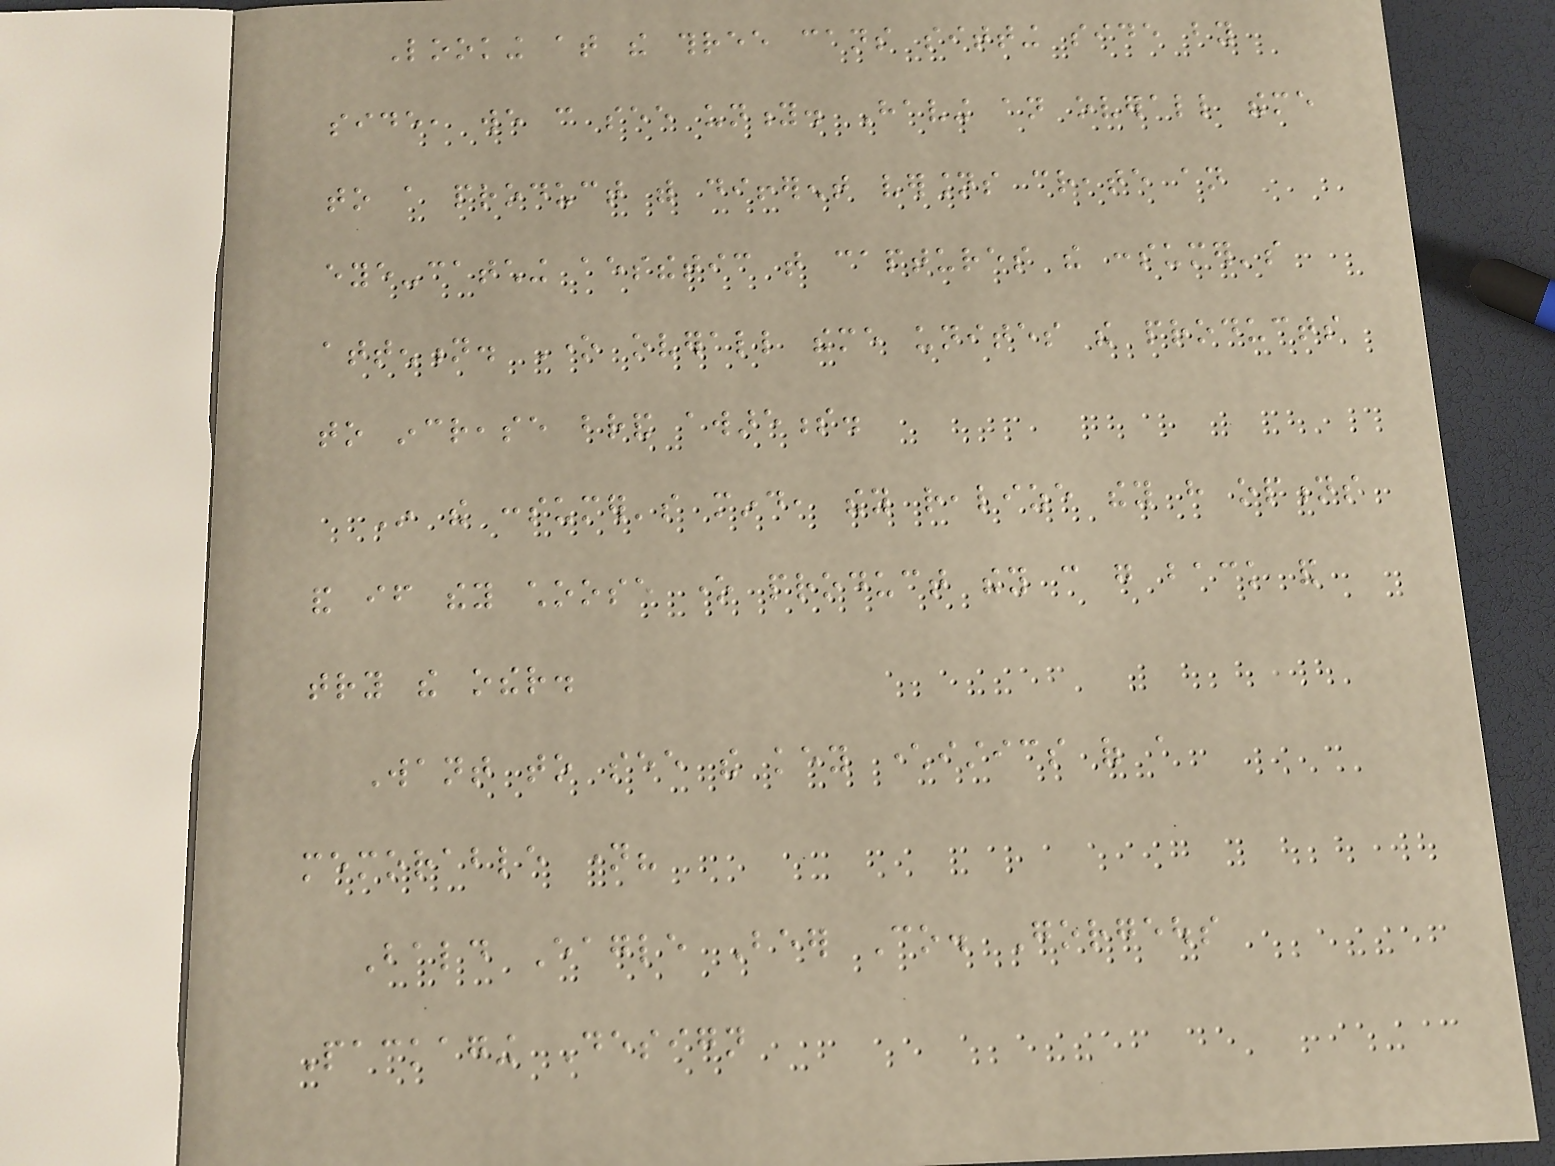Looking at the three cans sitting side by
side, we can see unity. Having an overall theme
to a product with different versions create an
eye-catching aesthetic that captures the consumer's
attention. One overall theme unites the products
to increase brand awareness.
In the consumer's mind, they realize they have options
and if they choose one product they can go back and
try the other.
Want to see the key characteristics of a
memorable name?
Bald Eagle Beer Co. Gorgeous
Packaging Design
